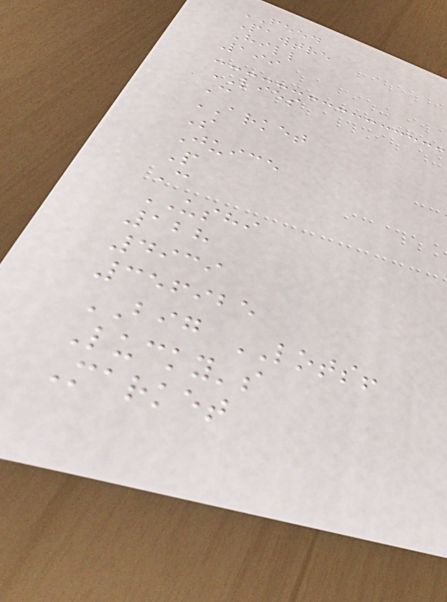FEED
Pawtre
Hill
199
LIES
C
ARKET
S
Juice
P
C
USHI
128
4939
356925
BIG LOTS!
Lucky's
Market
